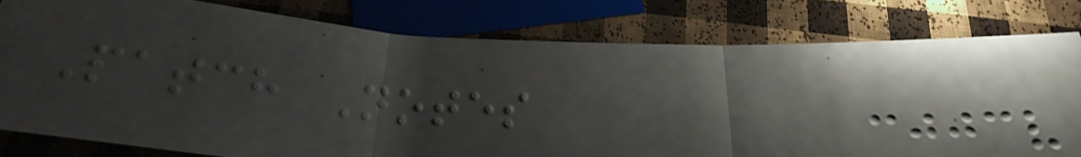Patch Notes
